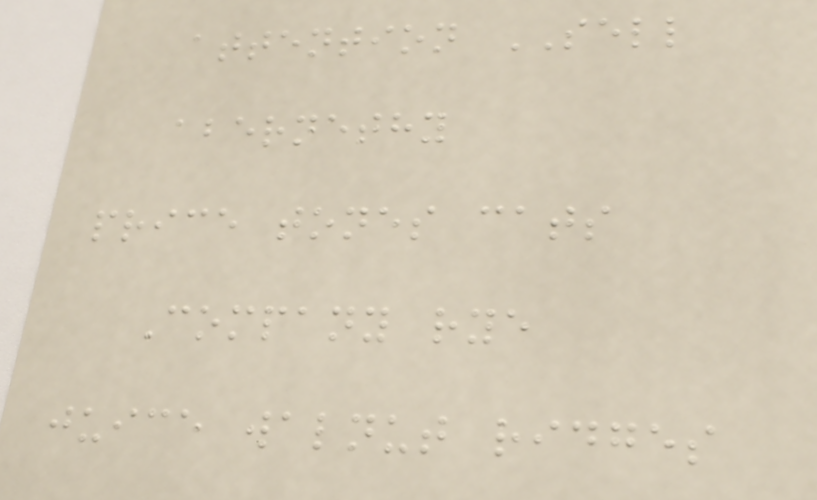attention SELL
abernethy
price tones cats
Company rye
juice walnut ridges
